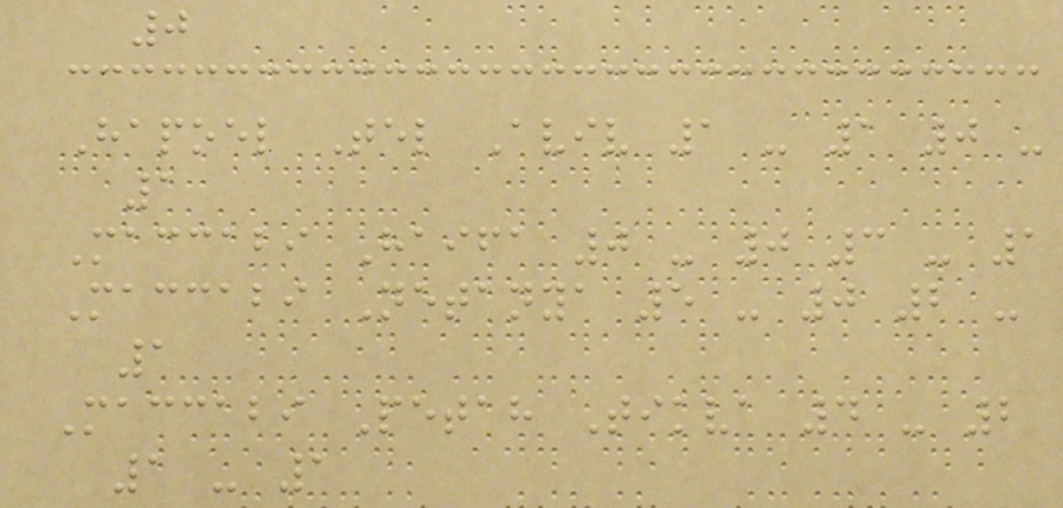0
Hapoel Tel Aviv 1 - 1 0 -
1
Maccabi Haifa 0 - 0 3 - 1
Maccabi Netanya 5 - 0 2 -
1
Maccabi Petah Tikva 4 - 2
1 - 1
